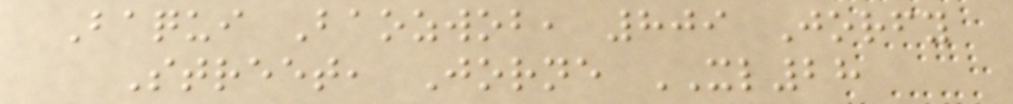Baqui Baozwob, 809 Jorfy
Street, Jorne XL28
